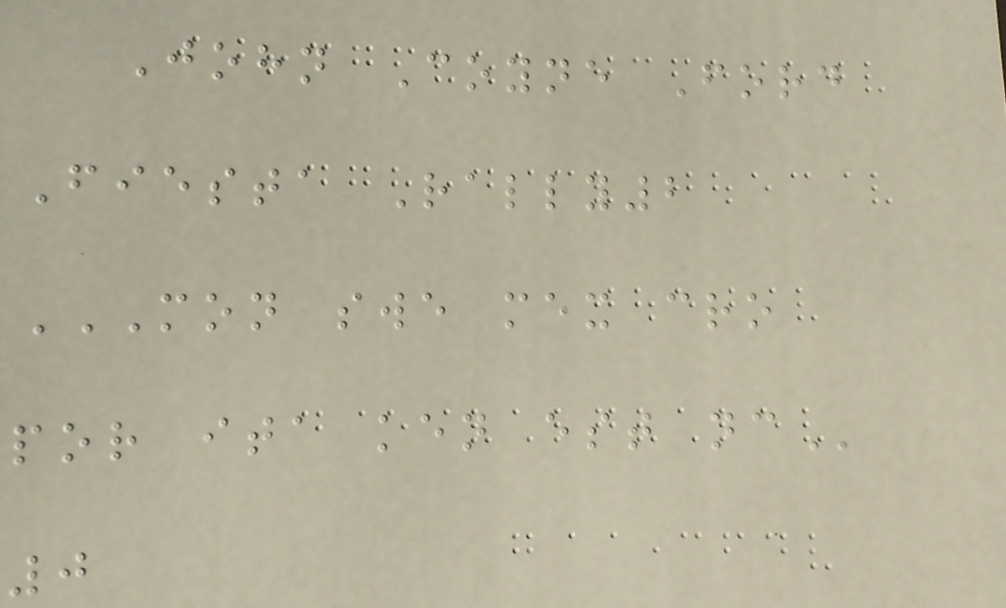John Coyne Ford
Fiesta Rally2
MON SWE MEX CRO
POR ITA KEN EST NC
0
